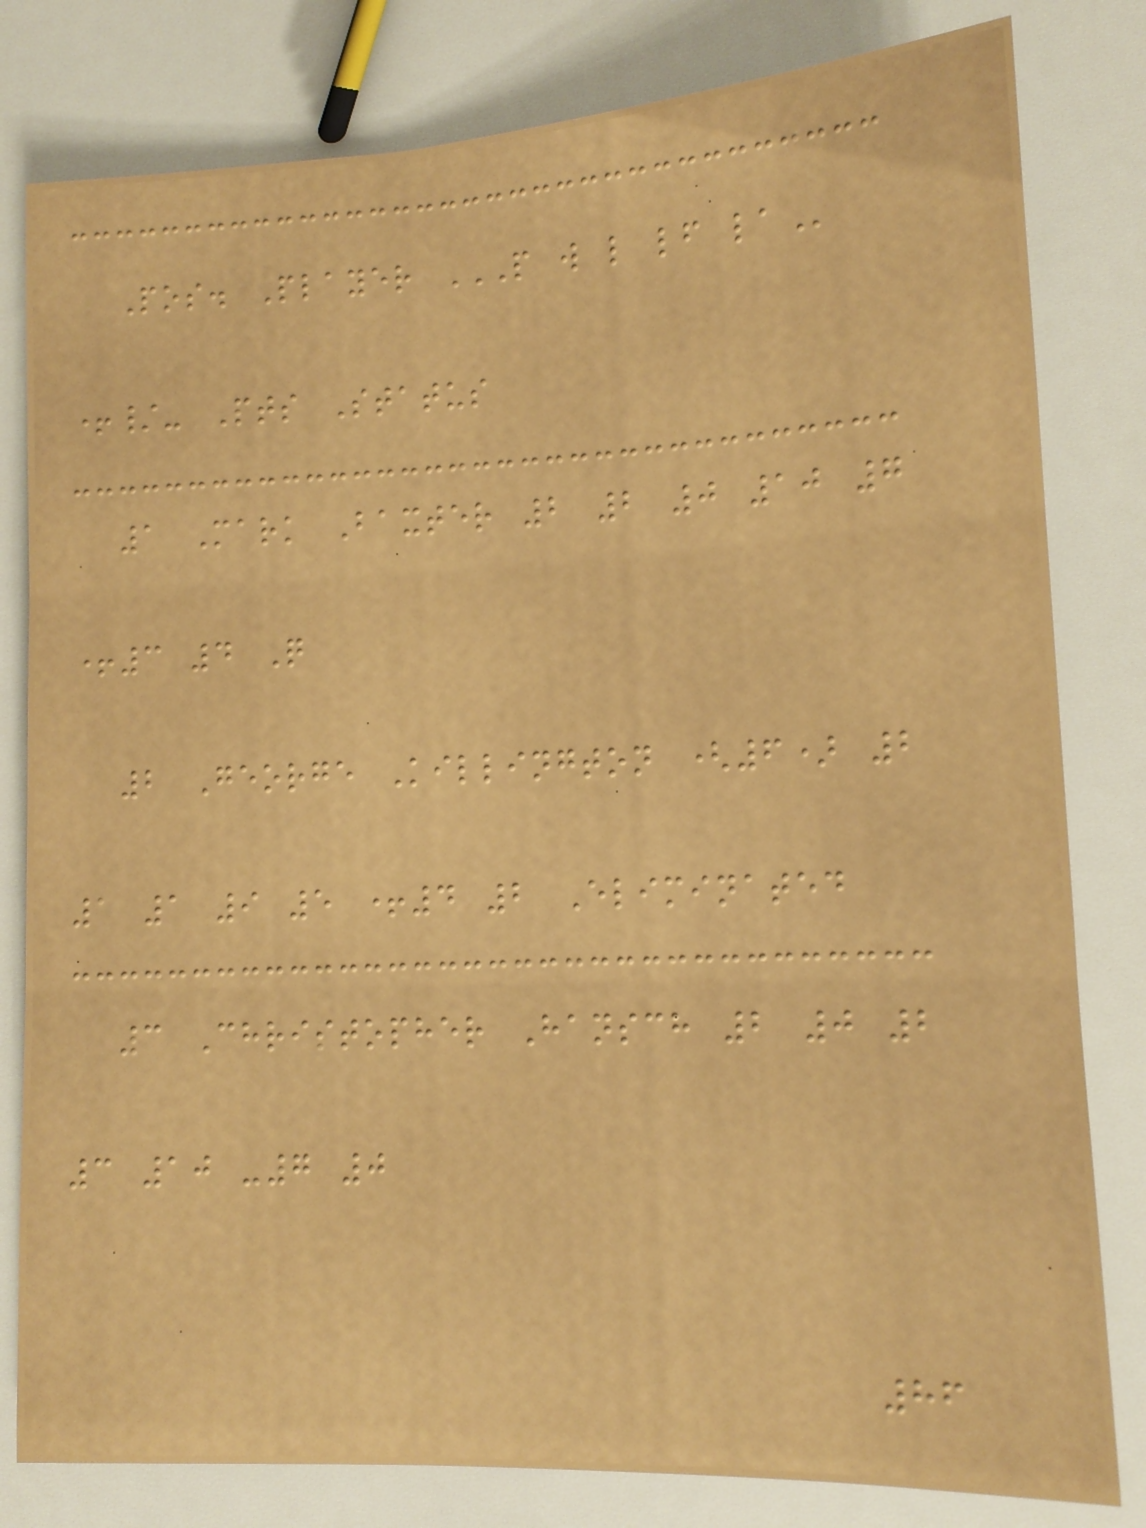Pos. Player P W L LF LA
+/- Pts Status
1 Mark Baxter 2 2 0 10 7
+3 4 Q
2 George Killington (6) 2
1 1 9 5 +4 2 Eliminated
3 Christopher Hansch 2 0 2
3 10 -7 0
86
